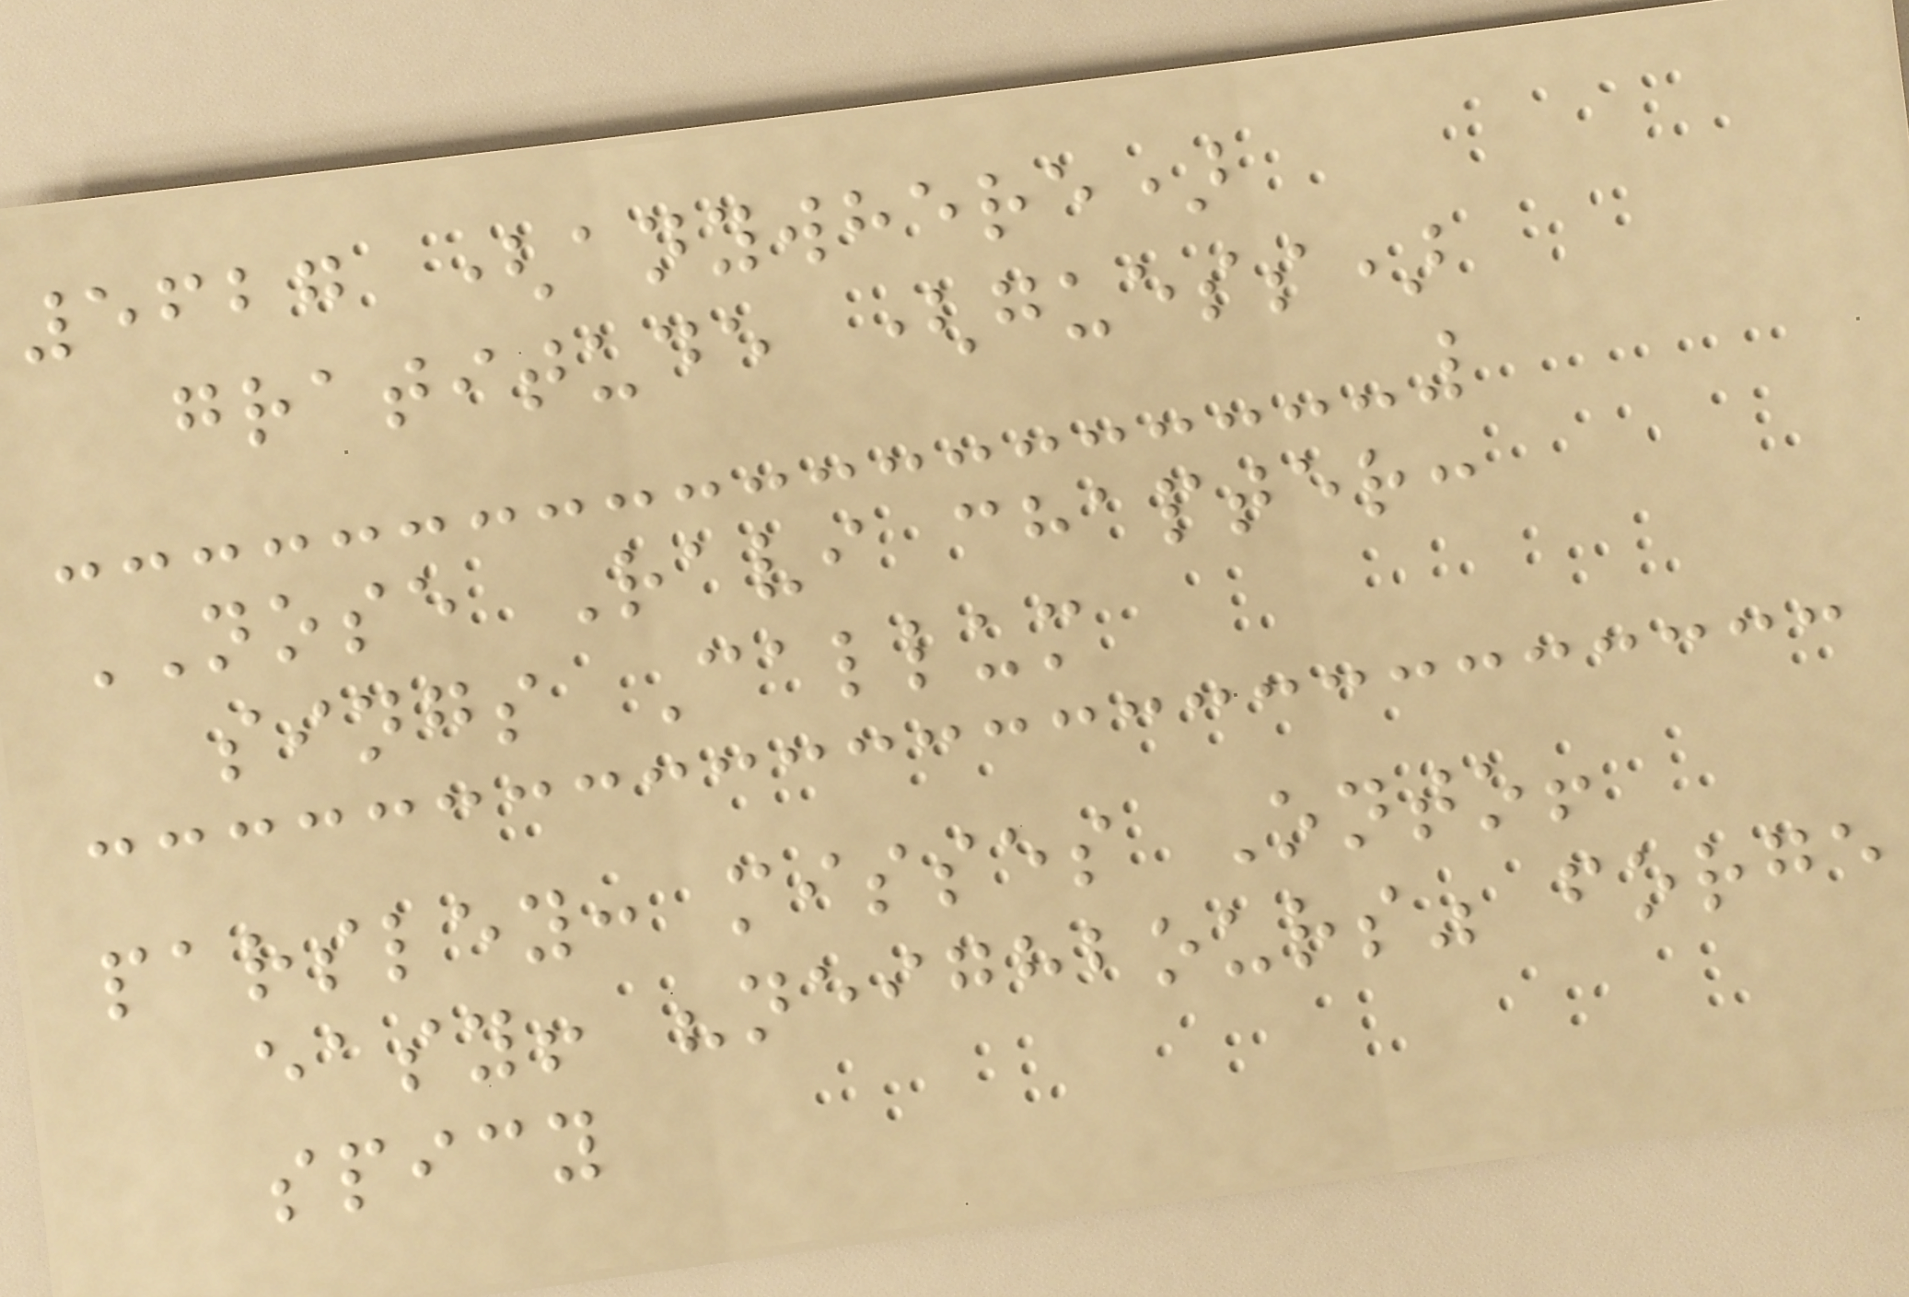5627 (anywhere)
gratitude (guess)
NOSE Ravi chapter:
sings Callum
parsley: misses Onto!
easy! "neighbours" forge
spicy
